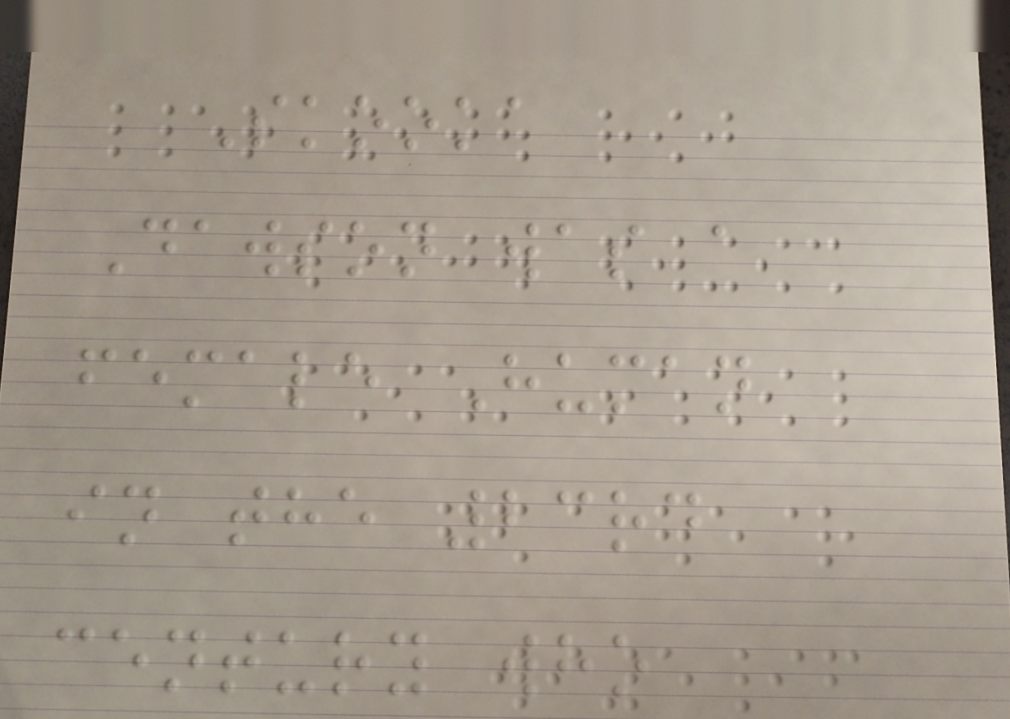Skooka
Dawson was a
female Human
in the 23rd
century who
